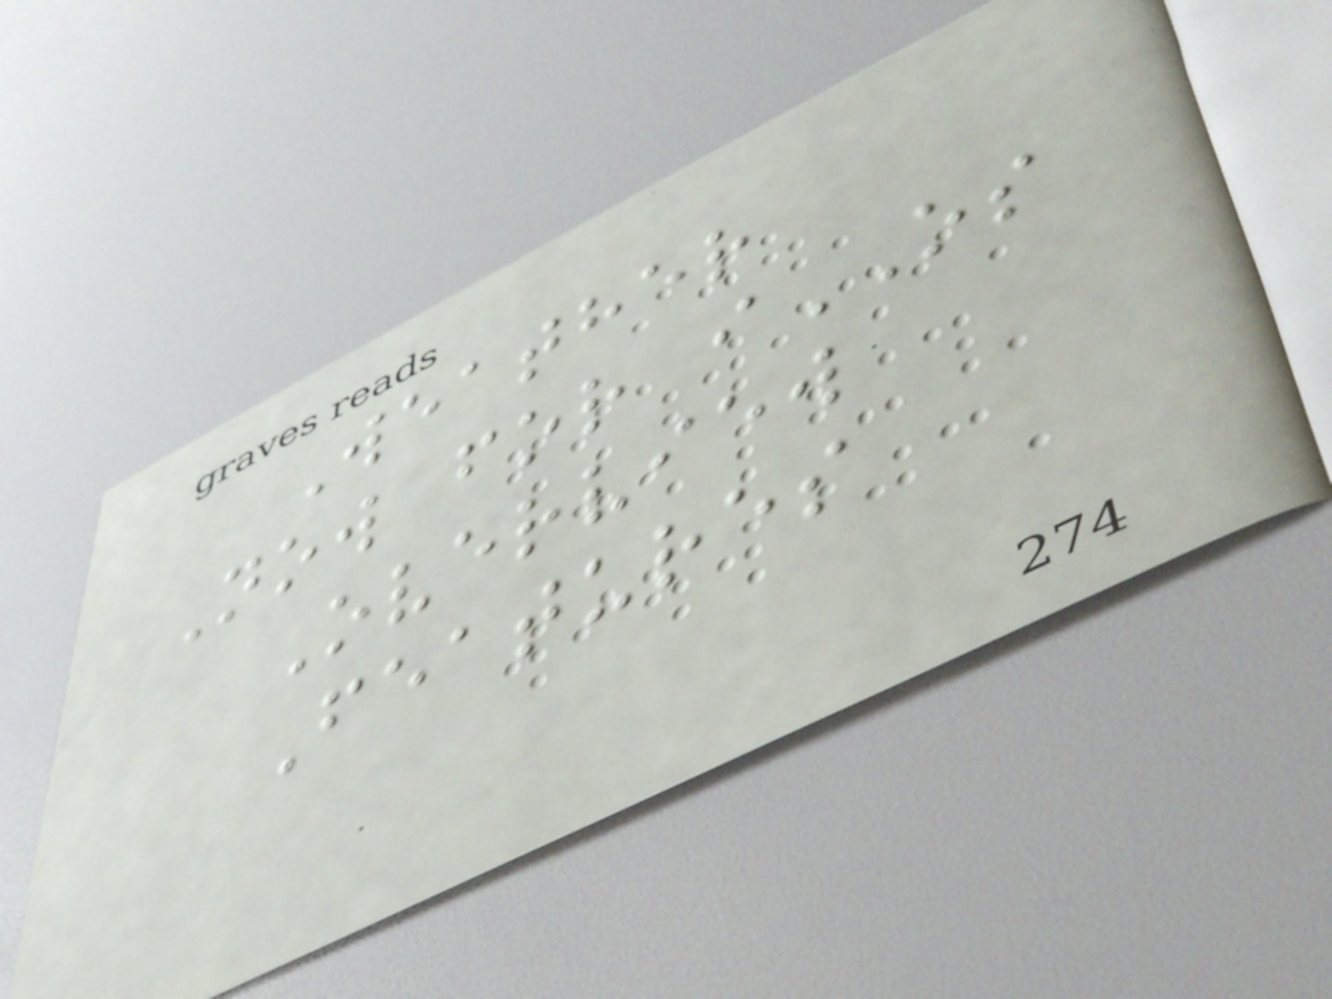Weather
Now for iOS
Overview
Features
